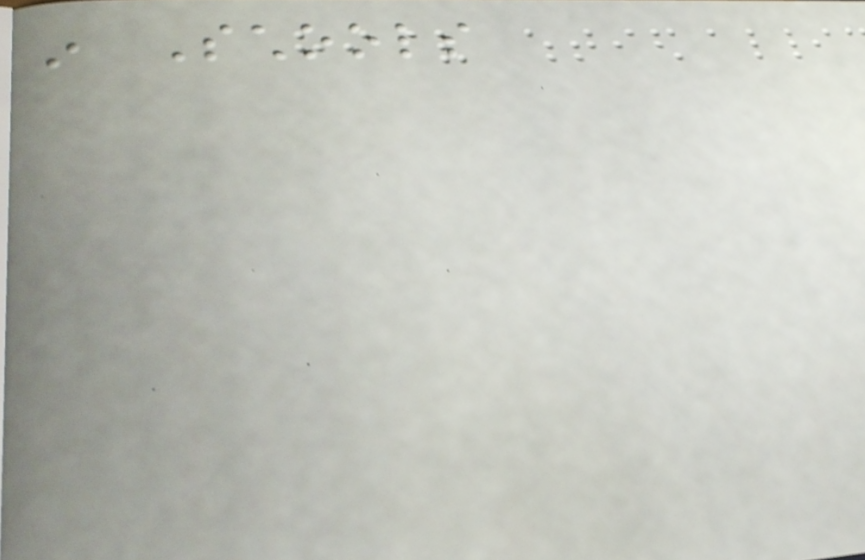in Schools
